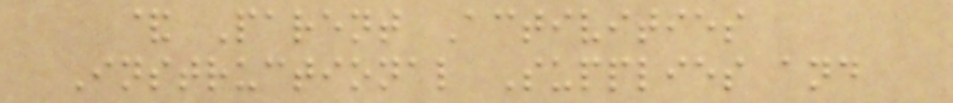& Parent Activities
Instructional Supplies and
